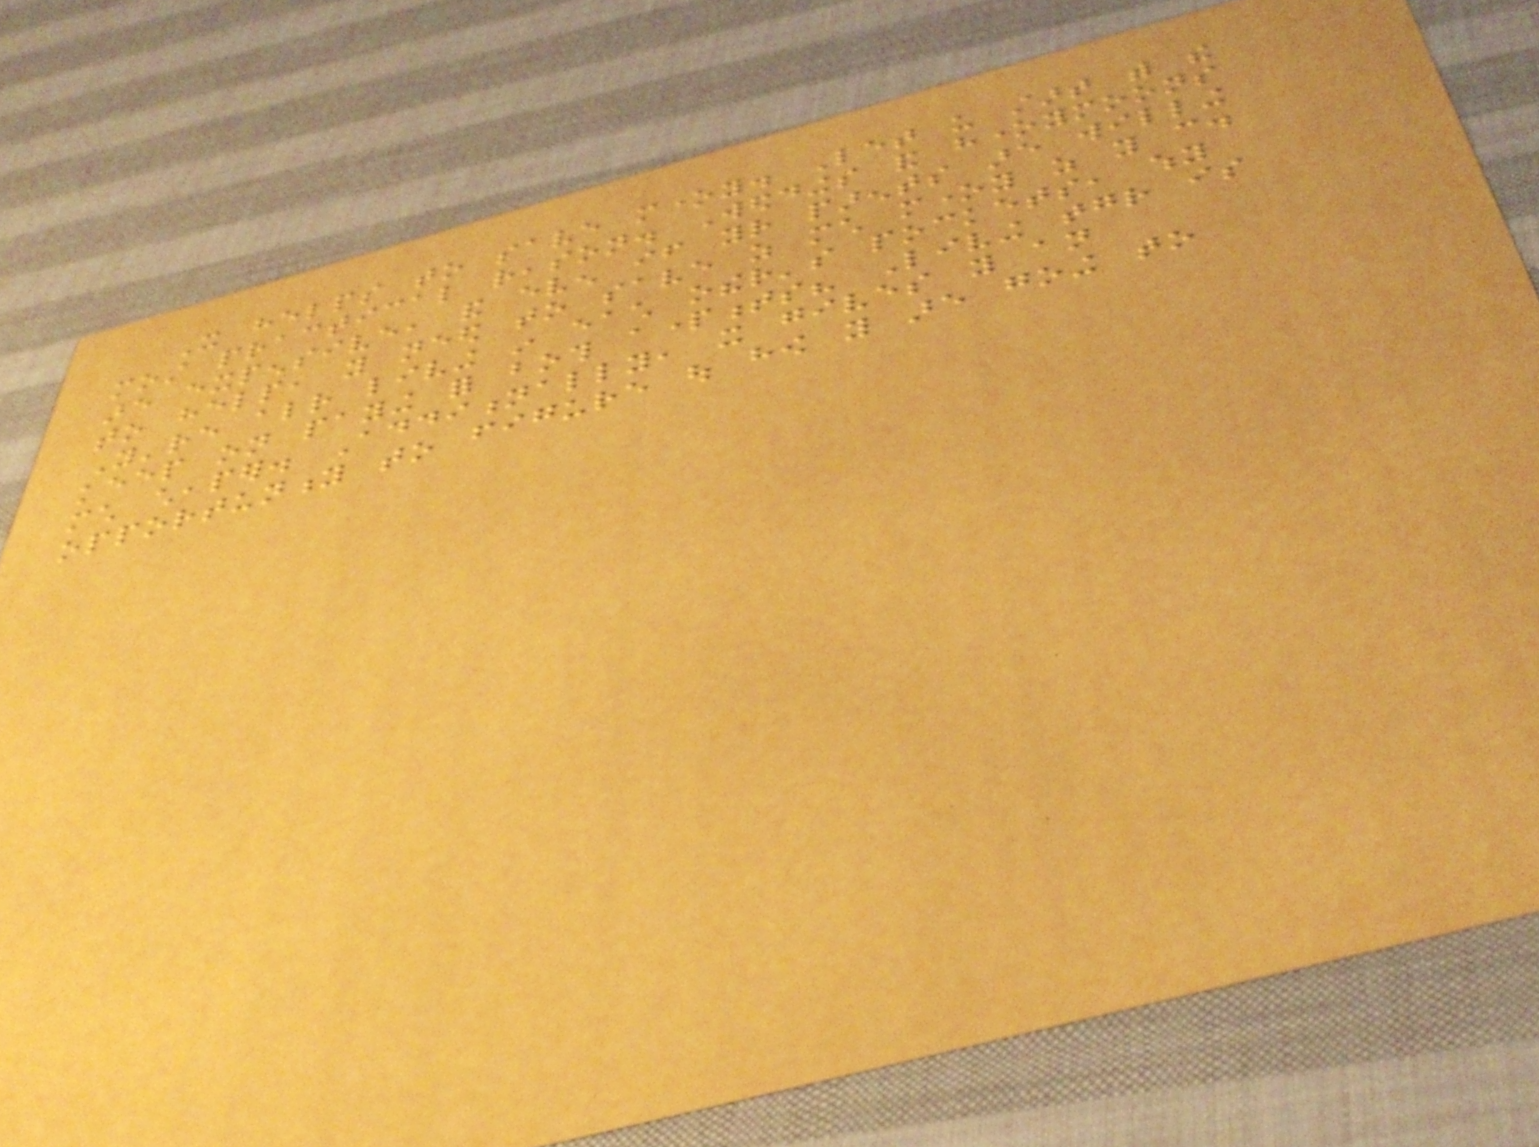It helps to save money. Let us start with the
most practical reason. Weddings and honeymoons
are expensive, and even if your parents are willing
to help, you need to save as much money as you can.
You're already living in each other's pockets, why
keep on paying for both apartments? Living together is
much cheaper. Additionally, it gives you an
opportunity to figure out how you are going to
